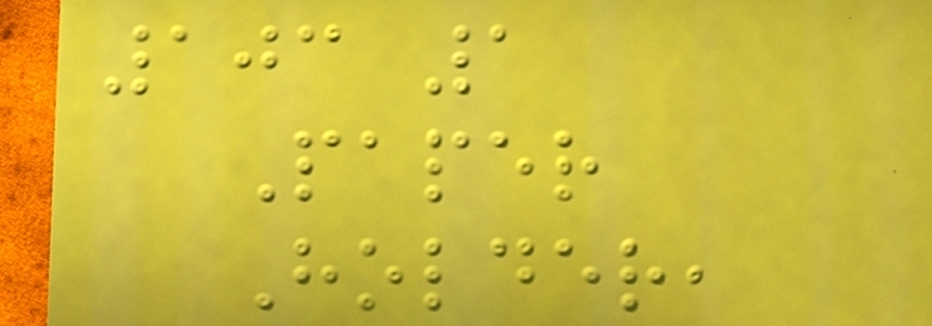103 1
Paper
Holder,
